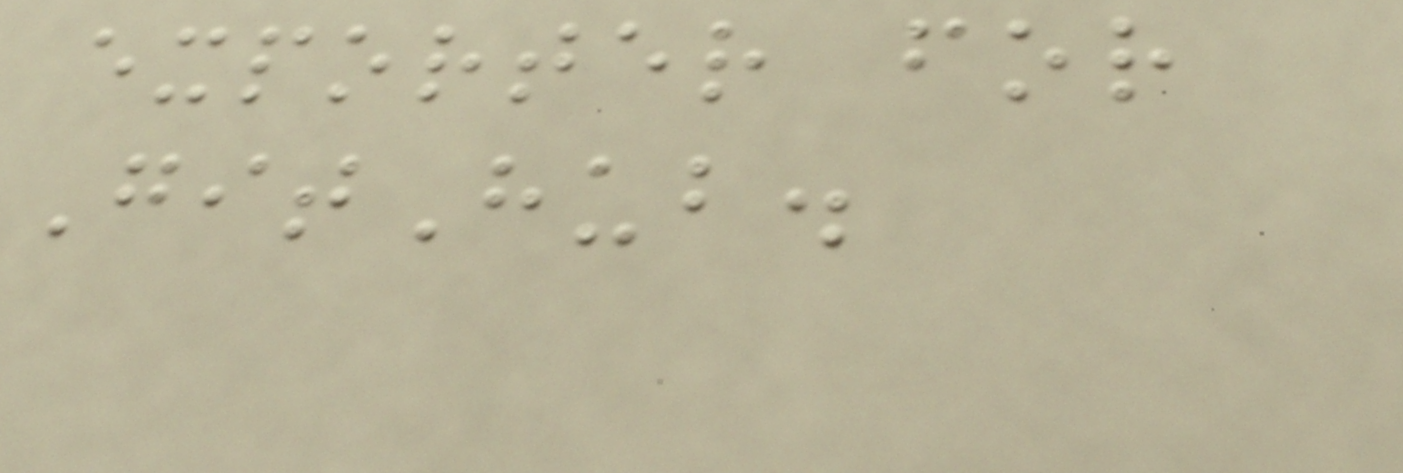exporter for
GitHub.
